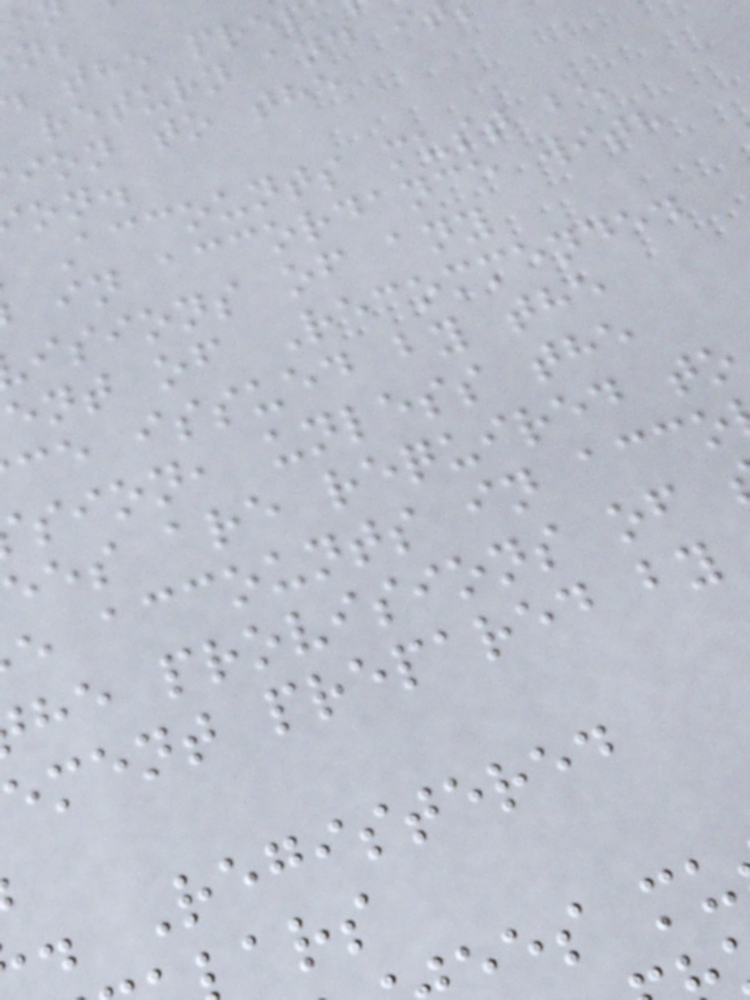the prep
return and i
ion to the
Accounts must be
in accordance with
isions of any
ent of Recommended
ce issued by the
sion, unless the
ees are required to
e accounts in acco
he provisions of
ement prepared by
. Registered
